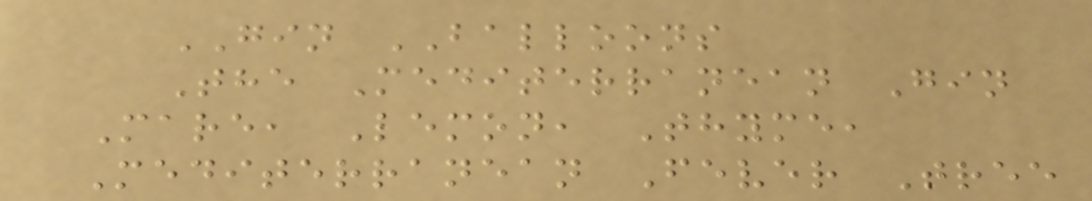GIN BALLOONS
The Mediterranean Gin
Mare, Lemon, Thyme,
Mediterranean Fever Tree
